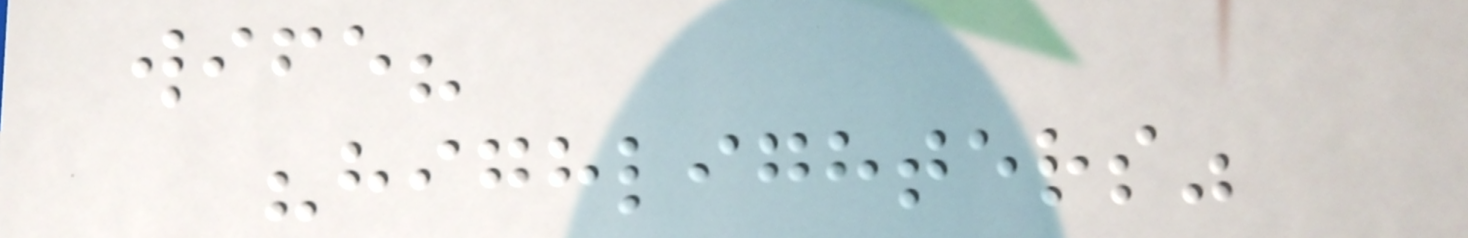wife?
"highlighters"
